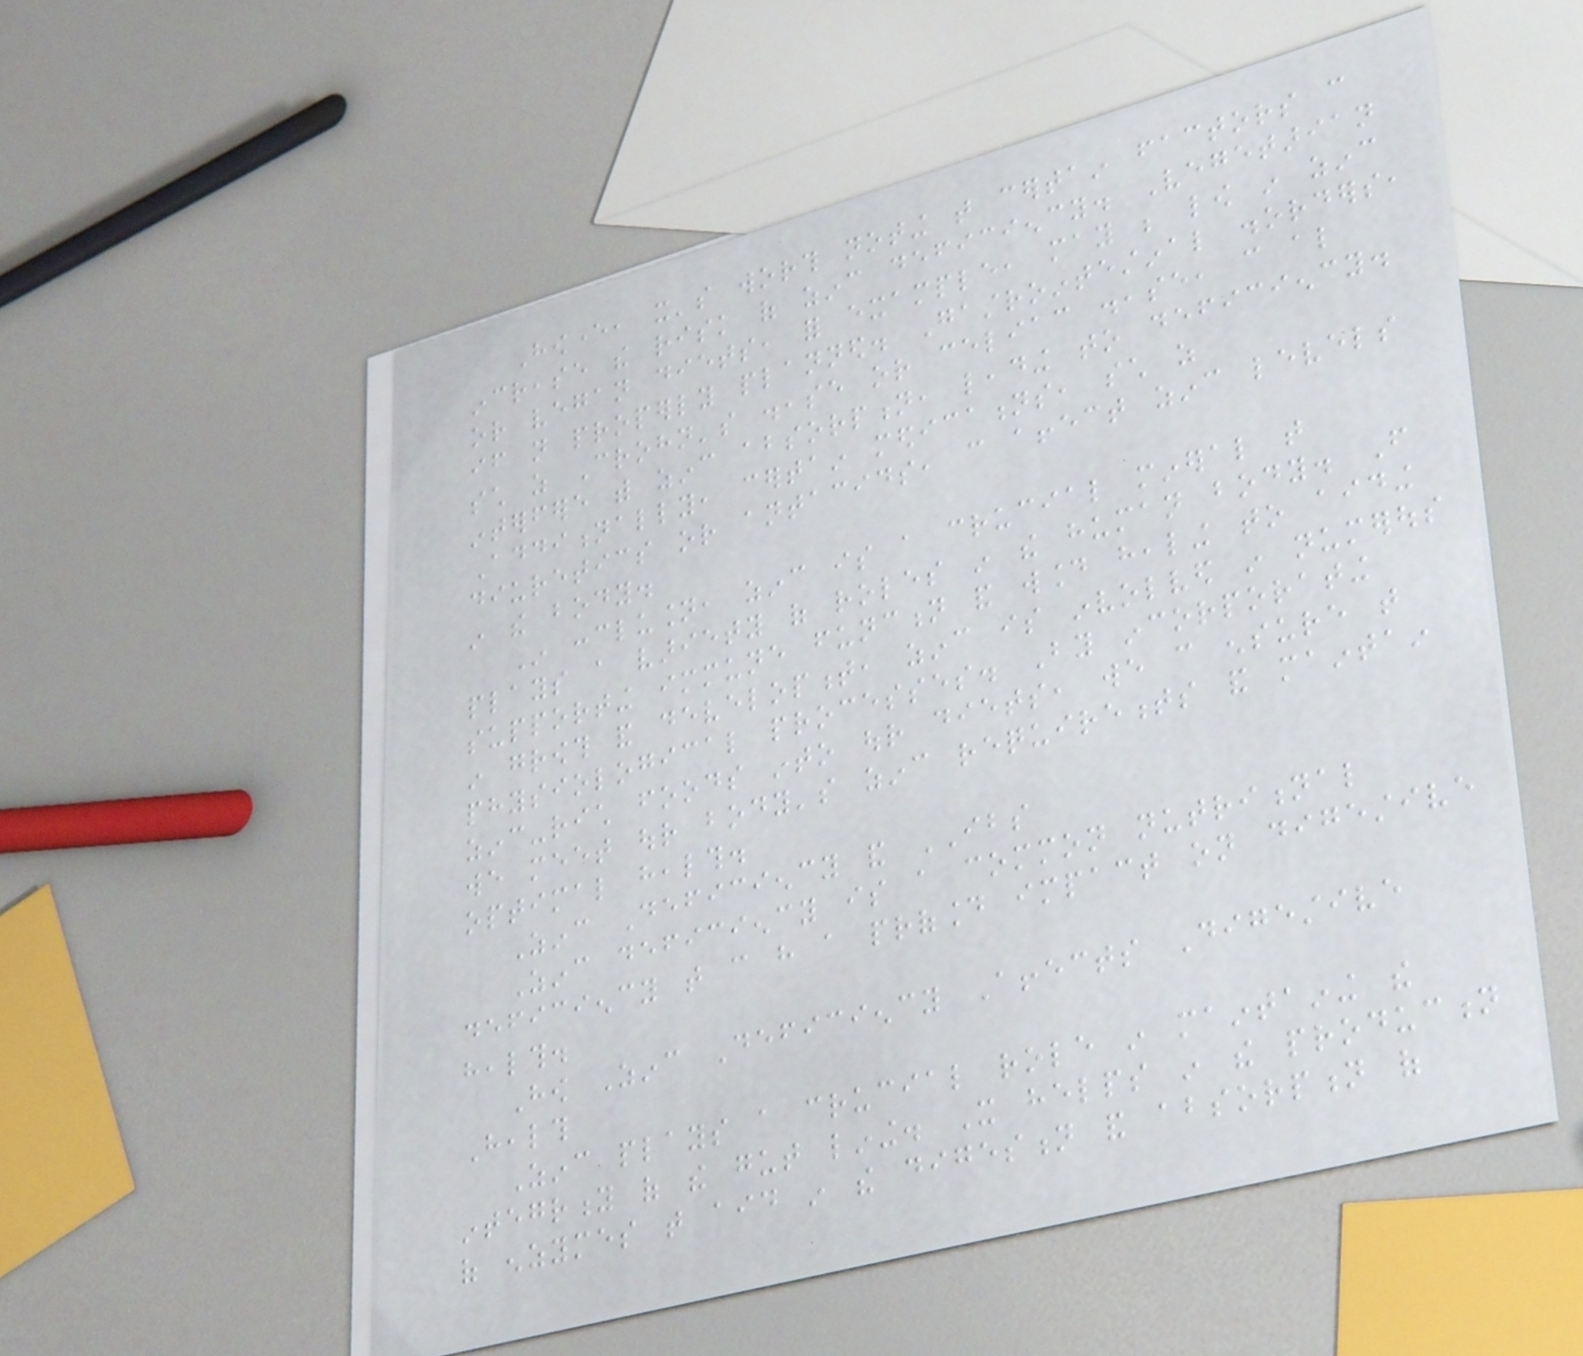However, it's worth noting that certain factors can
increase the risk of zinc deficiency. Vegetarian
or vegan diets, for example, may be low in zinc
if not properly planned. Gastrointestinal disorders,
such as Crohn's disease or celiac disease, can also
interfere with zinc absorption, leading to deficiency.
Additionally, certain medications, such as
diuretics or antacids, can affect zinc levels
in the body.
In conclusion, zinc is a crucial mineral that
plays a variety of roles in the human body. From
supporting immune function and wound healing to aiding
in growth and development, zinc is involved in numerous
physiological processes. By incorporating
zinc-rich foods into our diets, we can ensure that
we meet our body's zinc requirements and maintain
optimal health.
Zinc Deficiency and IBS
Zinc deficiency is a common nutritional
deficiency that can have a profound impact on digestive
health.
How Zinc Deficiency Affects Digestive
Health
Zinc plays a crucial role in maintaining the
integrity of the gut lining. It helps in the production
of enzymes that aid in the digestion and absorption of
